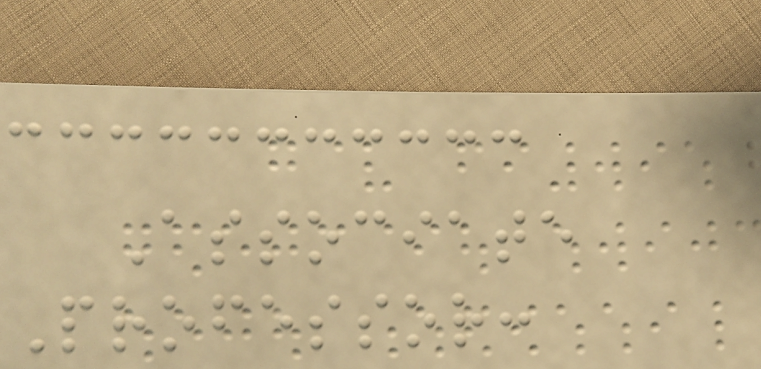Associate
Professor:
